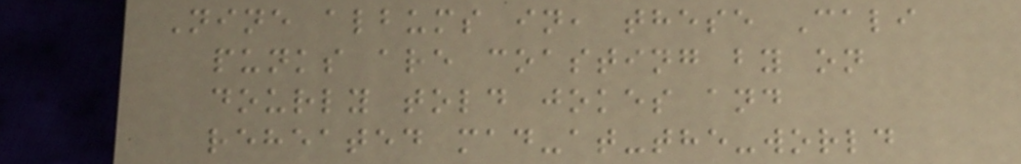Nine albums in, these Cali
punks are coasting by on
dourly told jokes and
reheated mad-at-the-world
